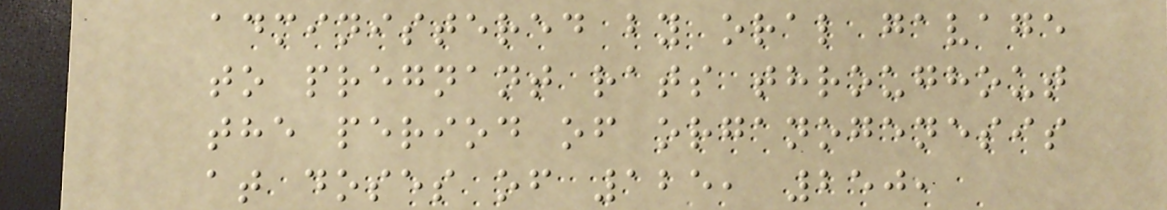administered by oral gavage
to pregnant rats throughout
the period of organogenesis
at doses of 125, 250,
